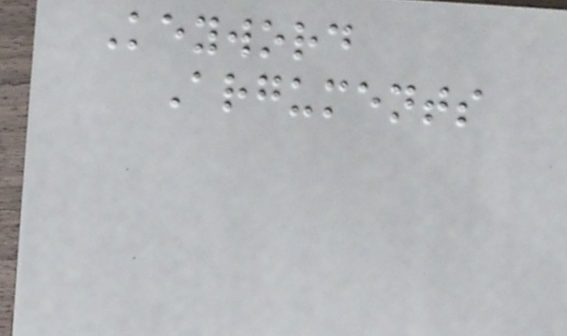Keyword
Arguments
